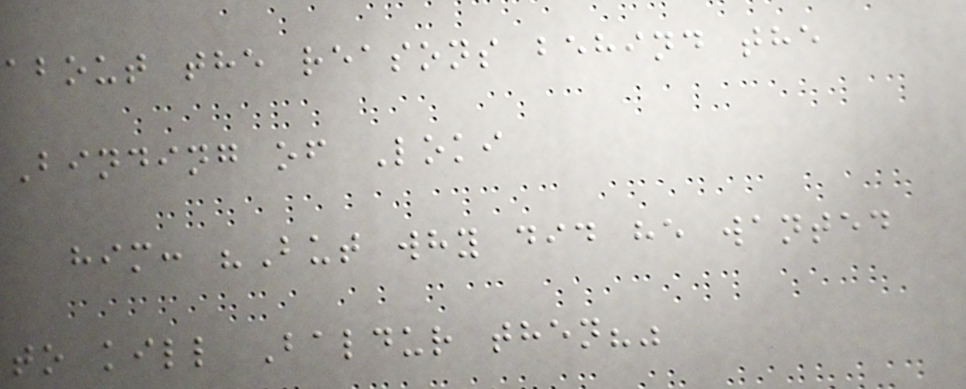about the reasons behind the
Binding of Loki
him: "But why did he wanted
to kill Baldur then?"
